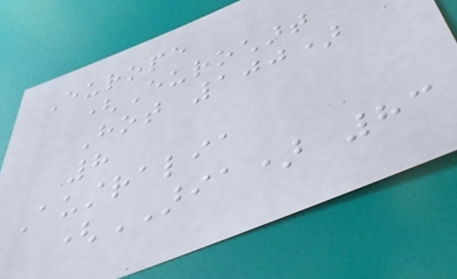Europe
(Eurochart
Hot 100)
8
Australia
(ARIA) 83
